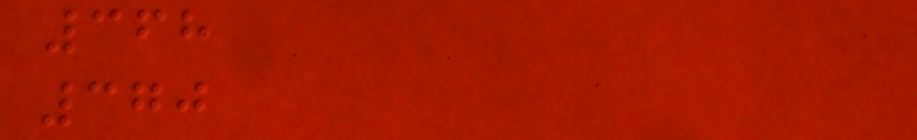368
370
